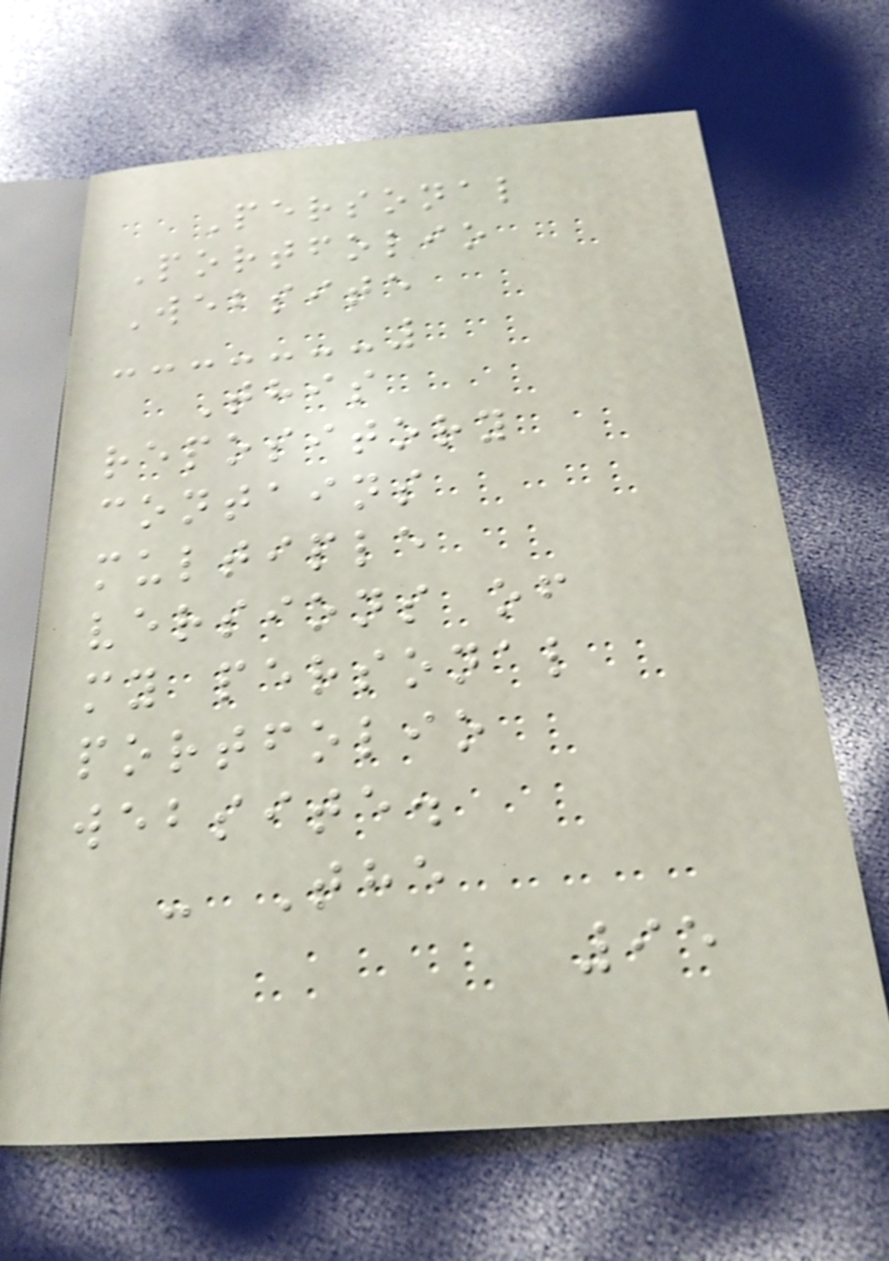Personal
Portfolio
Website
This
repository
contains
multiple
versions of
my personal
portfolio
website.
- The
95
